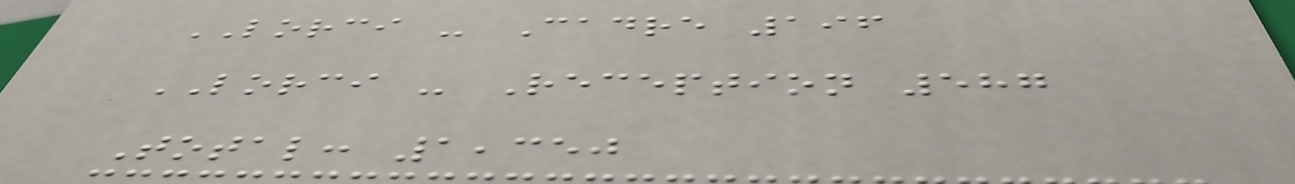LORCI - Cadre 196
LORCI - Reception 587
Total: 1,350
